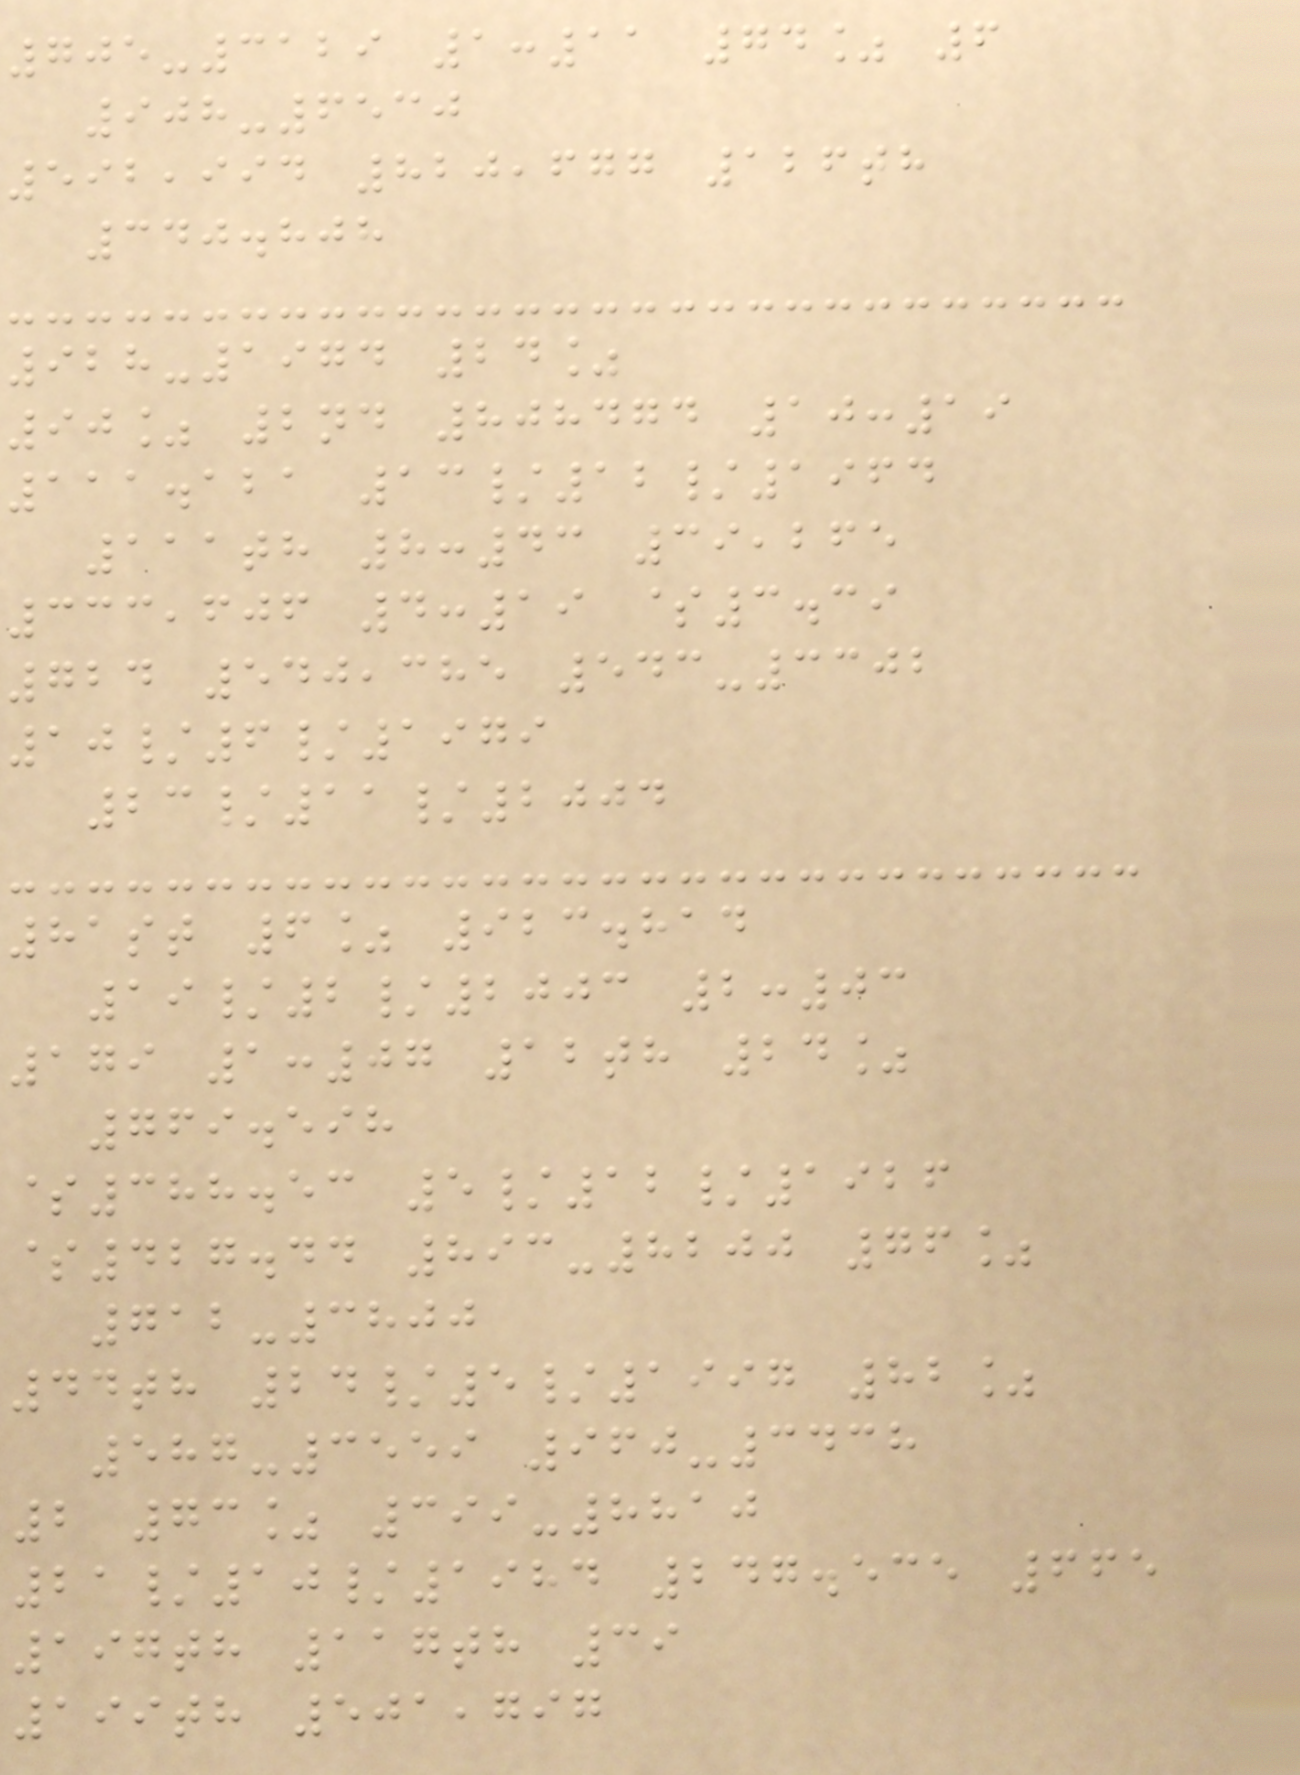705-3129 1:11 74% 6
908-6530
592,994 820,677 126th
340.808
928-1974 24%
90% 2nd 808474 10:19
111.121 13/12/1964
111th 8:43 39,265
333,606 4:19 $3.39
724 540,385 543-3302
10/6/1979
23/11/2004
81st 6% 923.814
19/2/2003 2:03
179 1:07 12th 24%
769.598
$388.53 5/12/1926
$427.44 893-8200 76%
712-3800
44th 24/5/1997 82%
587-3559 960-3438
2 73% 399-8810
21/10/1984 247.535 665
197th 117th 39
199th 501,797
